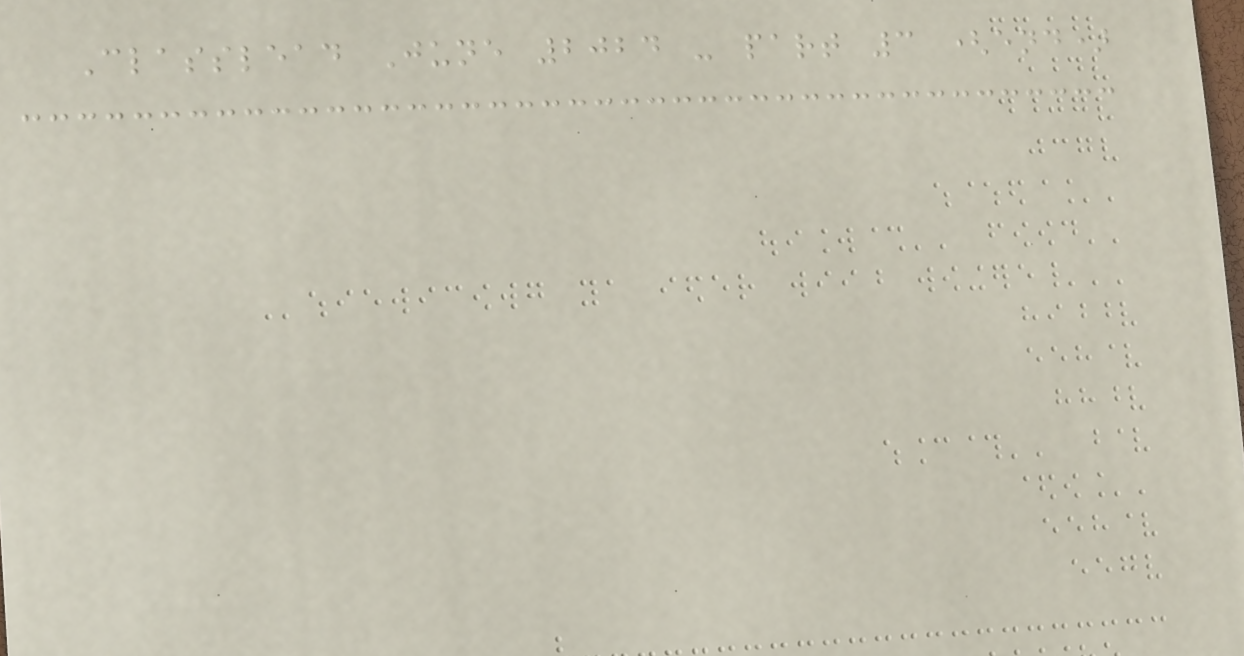Classlead June 2024 - part 3 (end)
